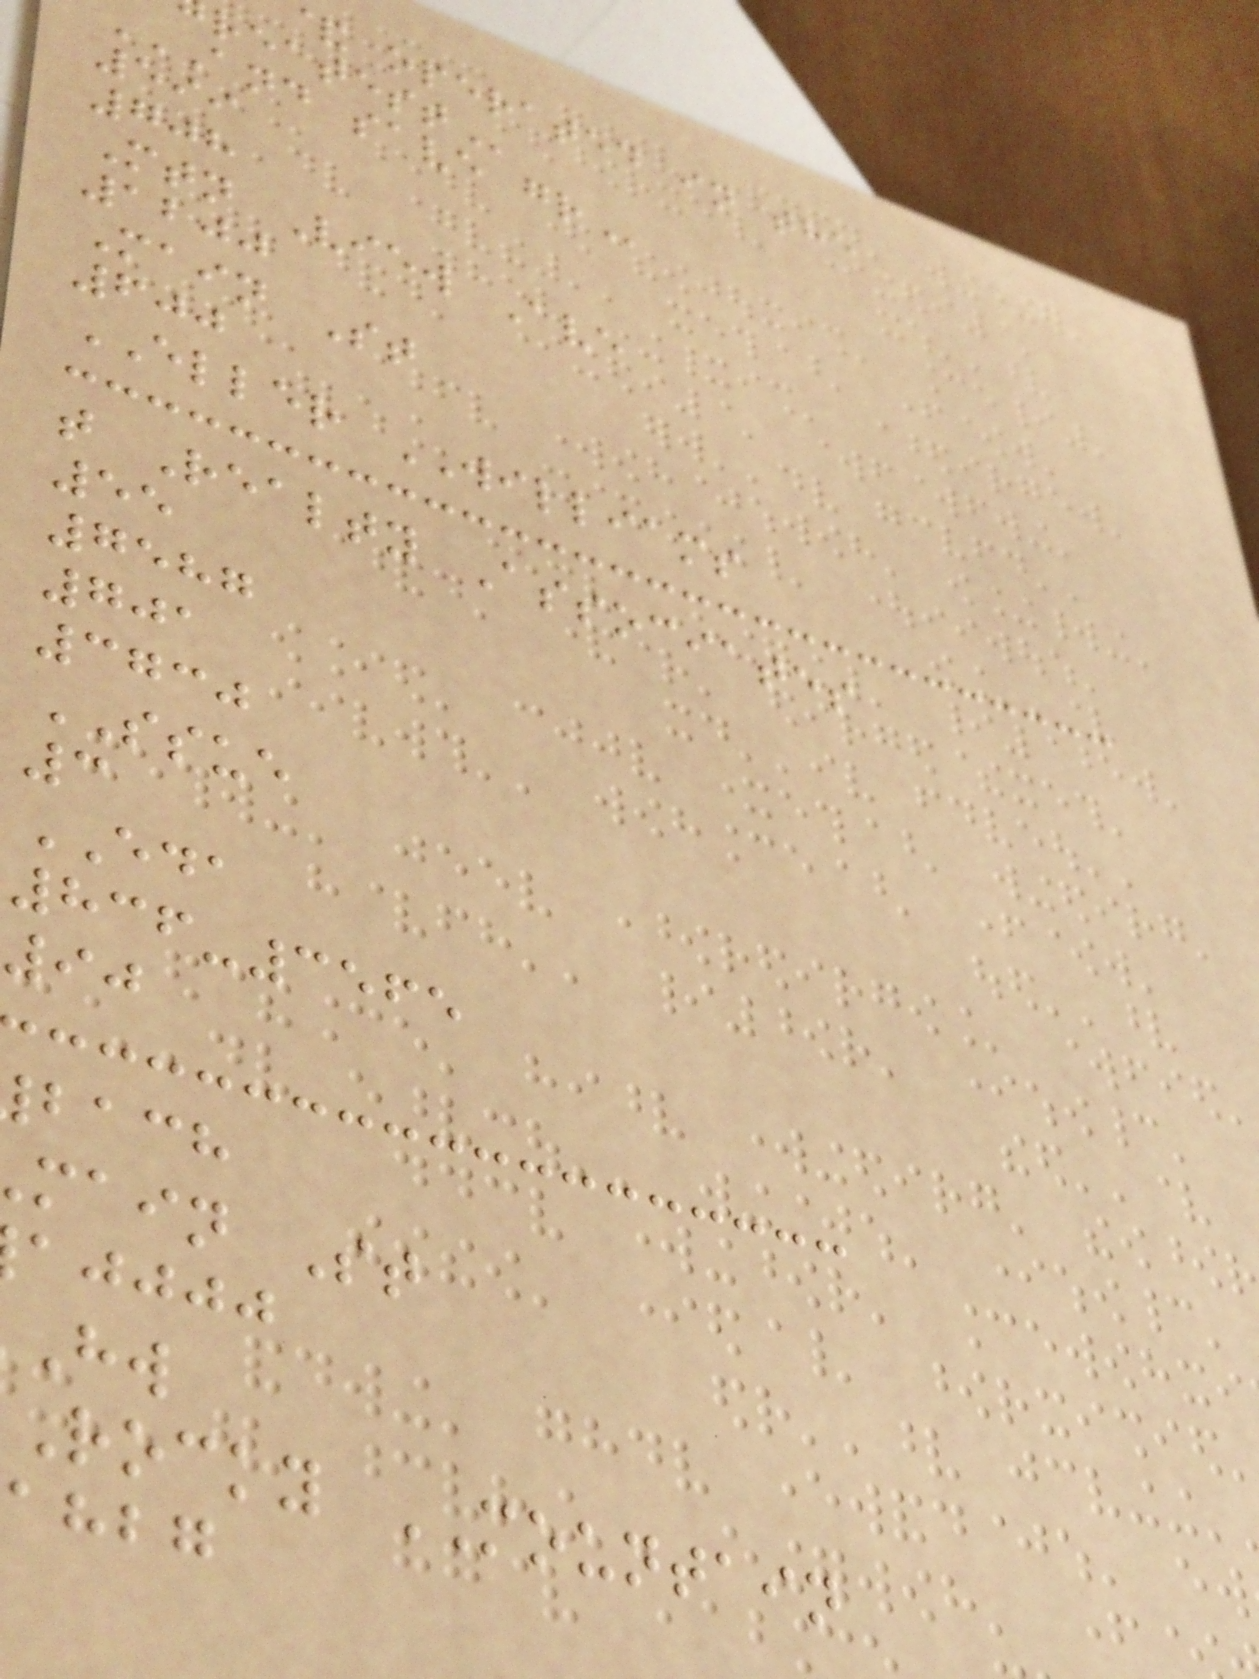operated in the
AND save
599
708
Mtn View Ave
1200
Main St
600
ELLER WILLIAMS
t Realty Associates
55
7587
701
3730
SSUE
3
EDA
836-3565
90
bach
main St
ajjjj
rocky MOUNTAIN
ahbg
